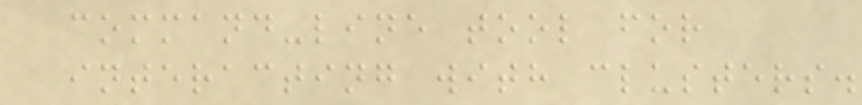command-line tool for
interacting with clusters.
